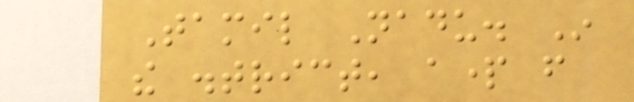Tamil Nadu. In
the district, apart from
